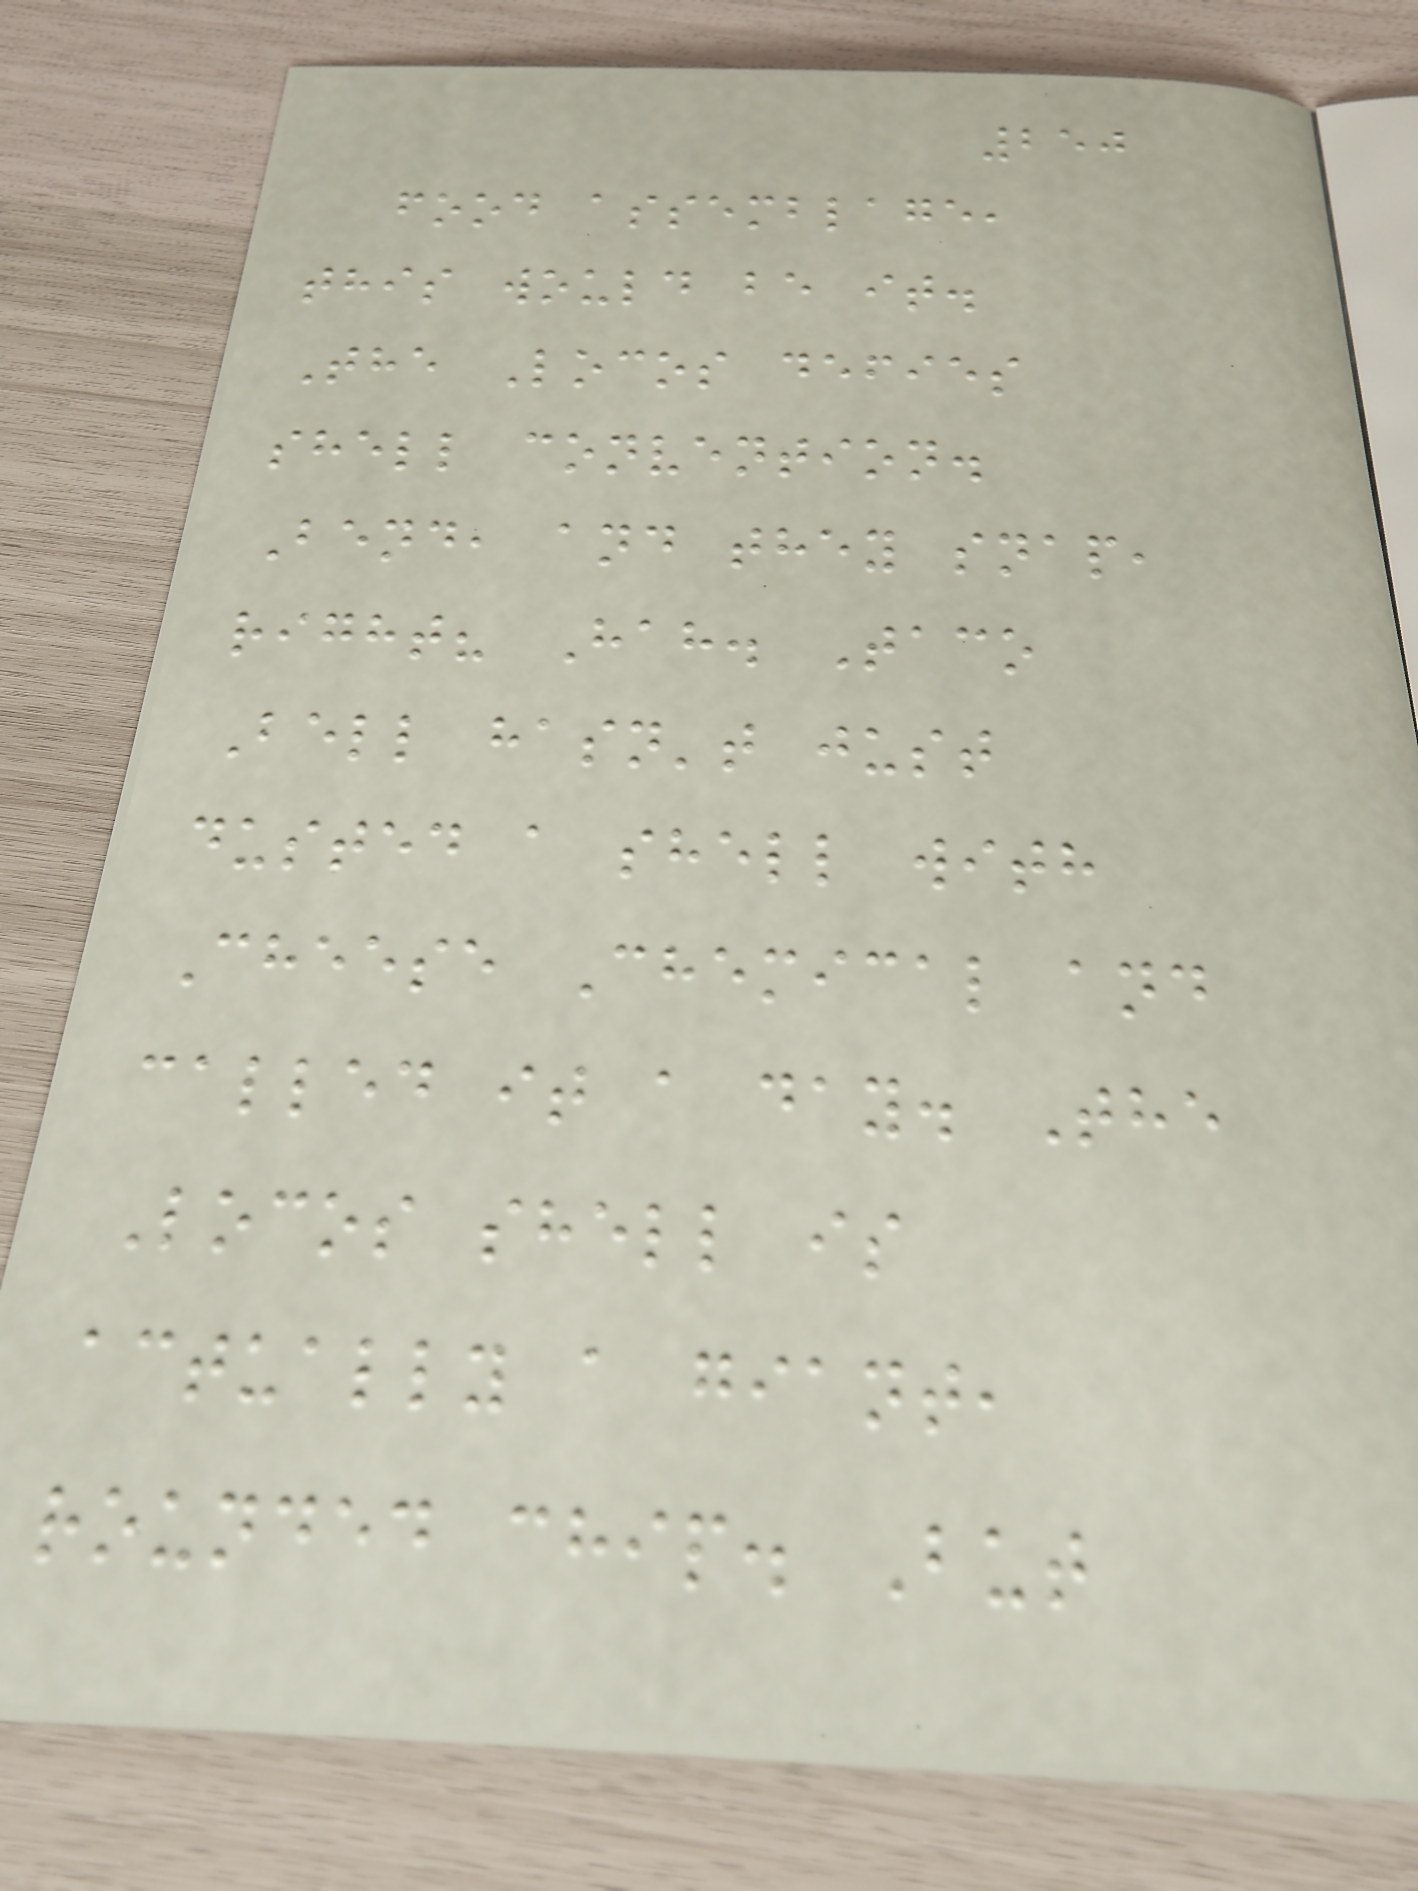250
food assemblage,
this would be it.
The Locos defies
shell convention.
Bend, and they snap,
right? Hah. Taco
Bell hasn't just
dusted a shell with
Cheese Chemical and
called it a day. The
Locos shell is
actually a giant,
rounded chip. But
